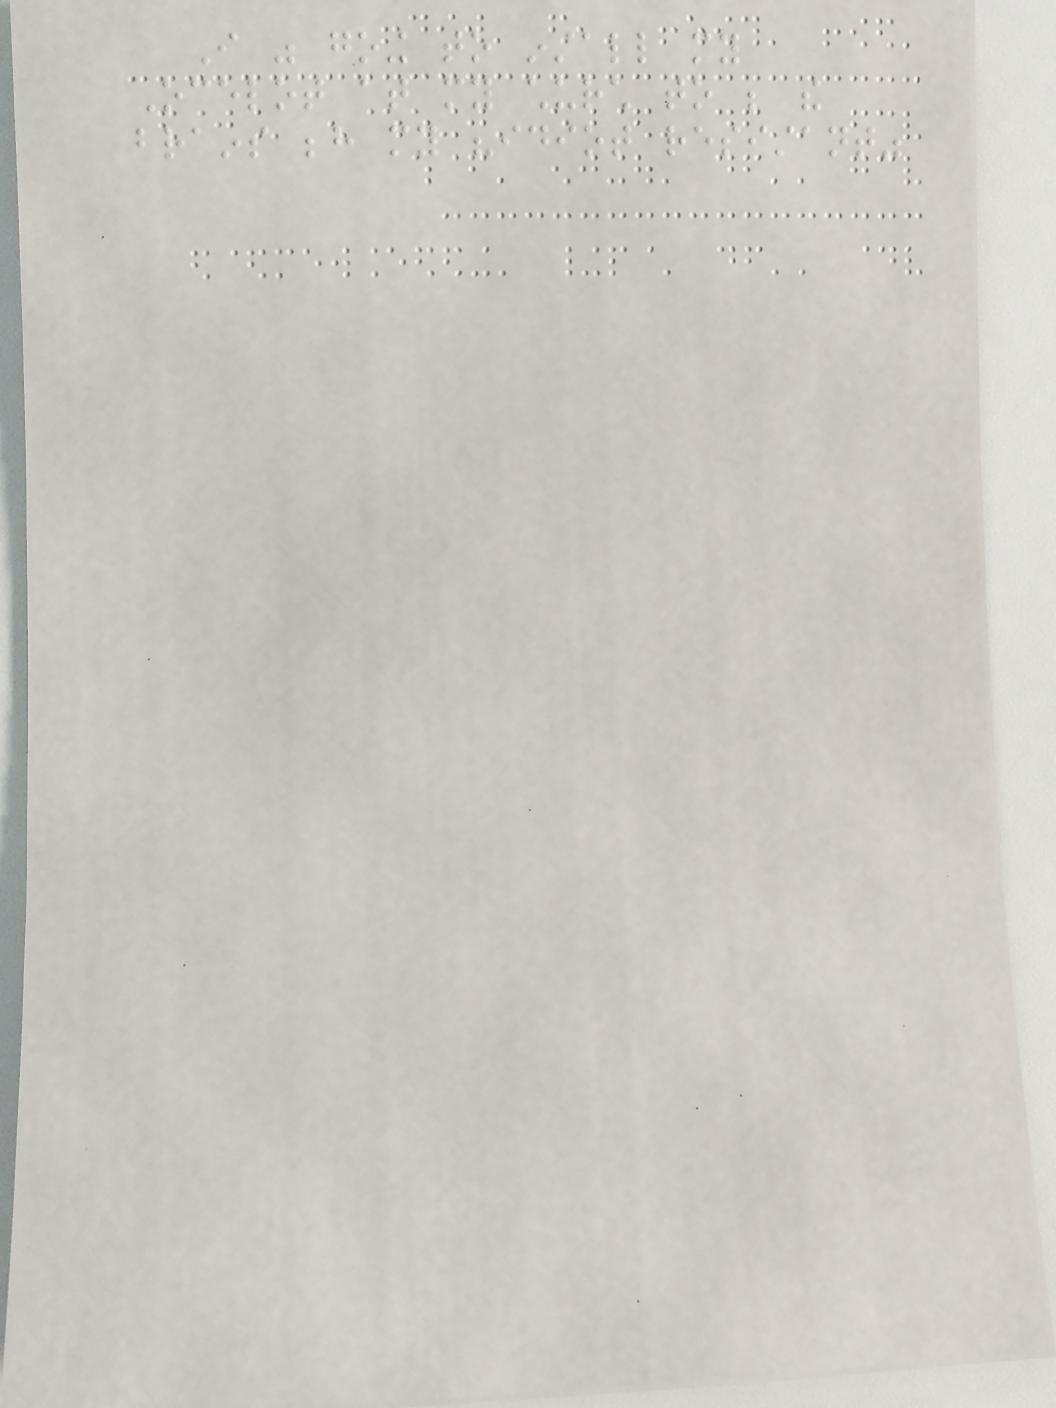I was going to install my
Ocelot at my church to be the
brains behind my "idiot resistant"
